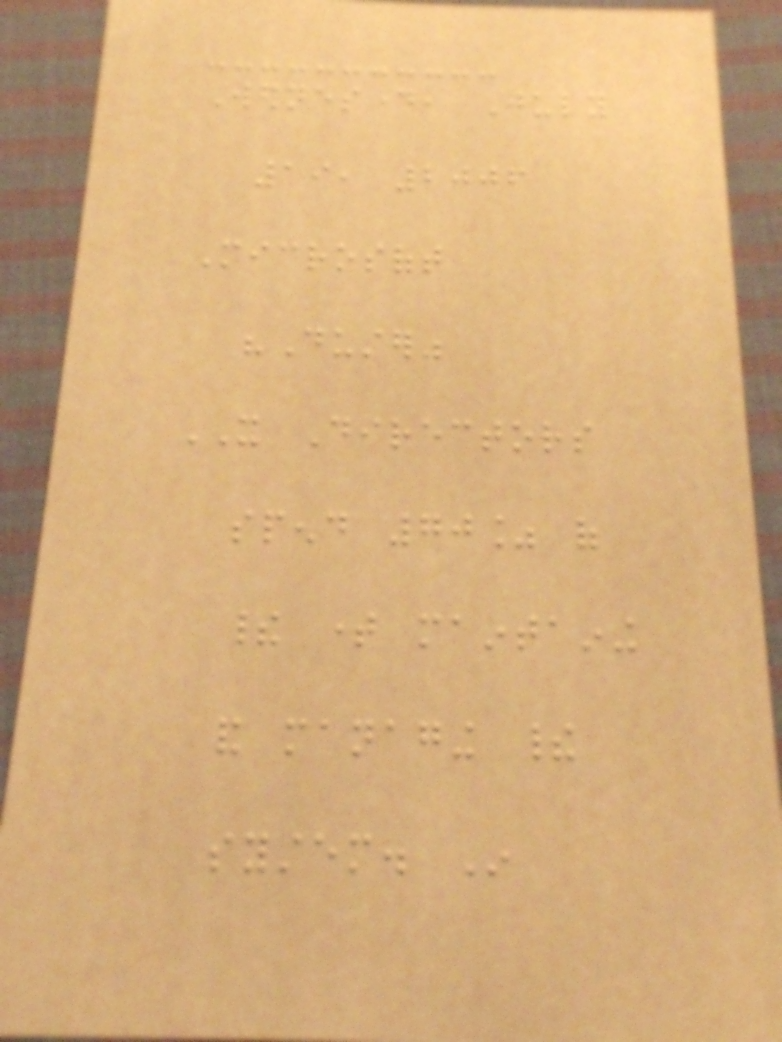Wednesday, July
19, 2006
Microsoft
"Duster"
IT Directors
spend 70% of
their time maintaining
and managing their
system. In
